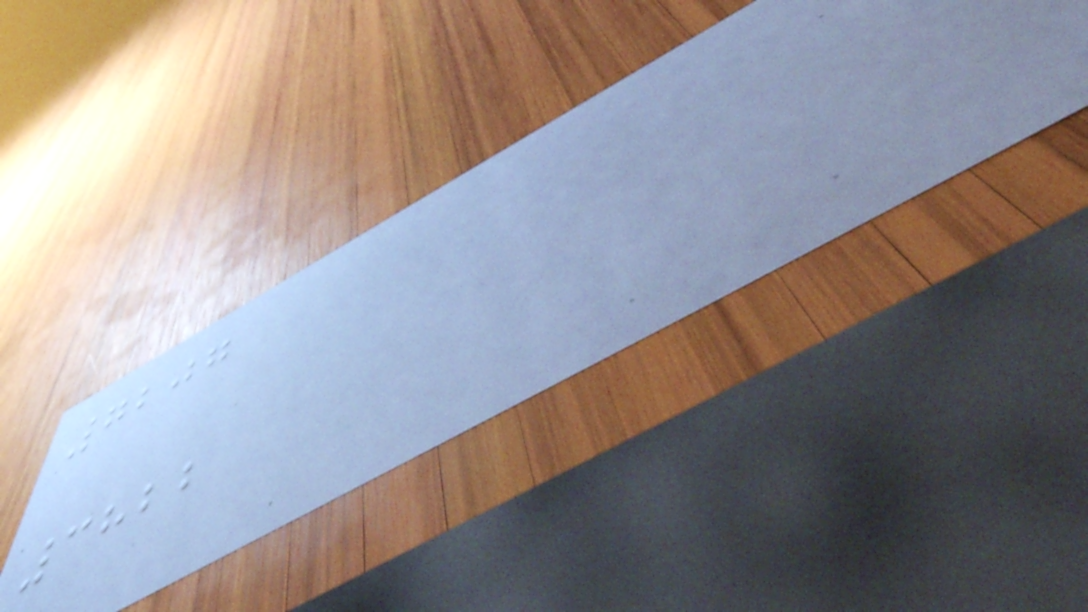7207
3822
